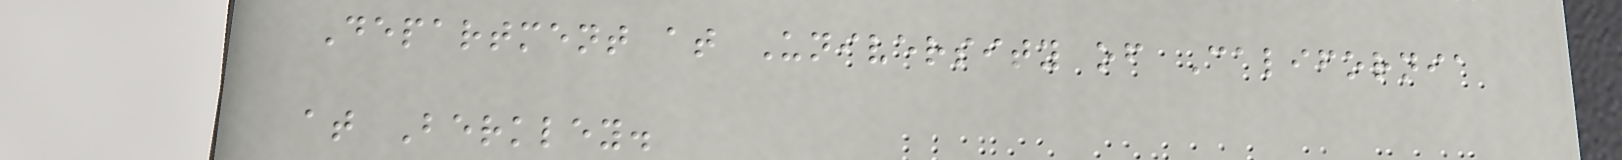Department at University of California
at Berkley.
